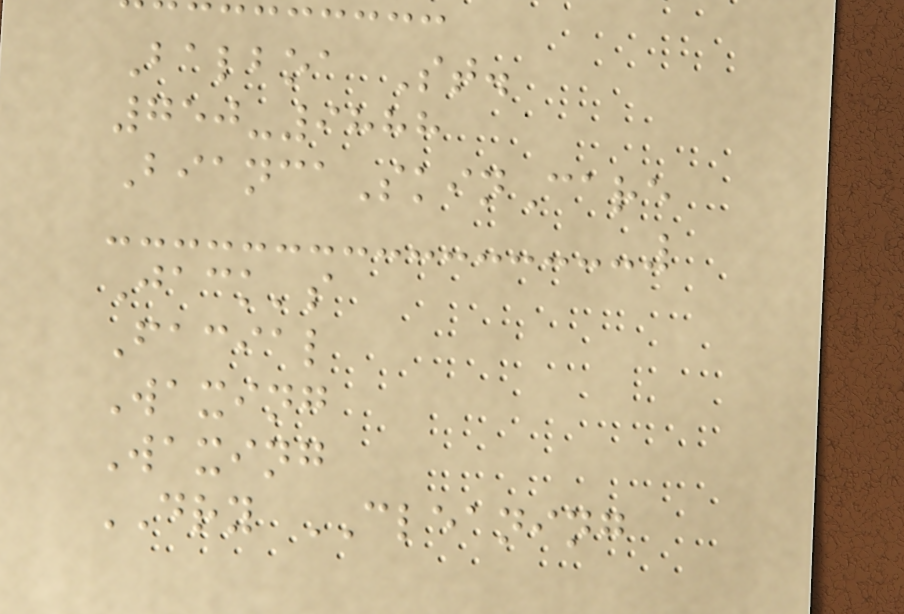Balboa St.
750-9888
BiancaSkinCare
Jack's
Facial
Waxing
Waxing
DRY CLEANING
